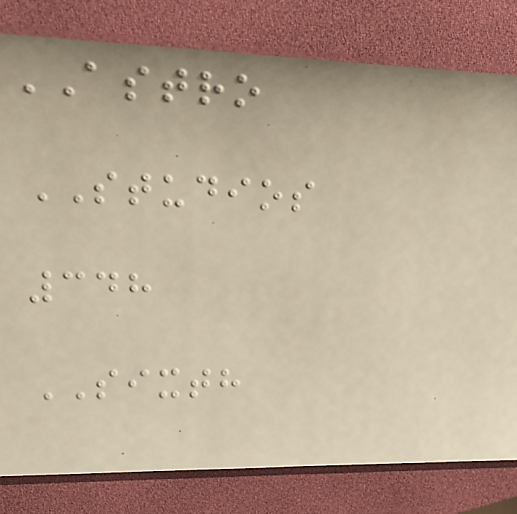ASTRO
STUDIOS
348
SIXTH
